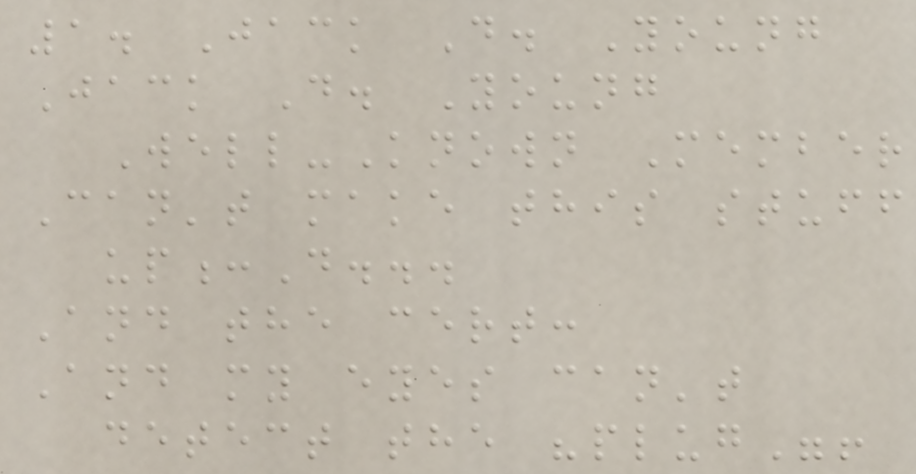1. Jack D. Young
Jack D. Young
Well-Known Member
Can't make this stuff
up:D...
And the cert:
And my eyes can't
detect the "plug"!
